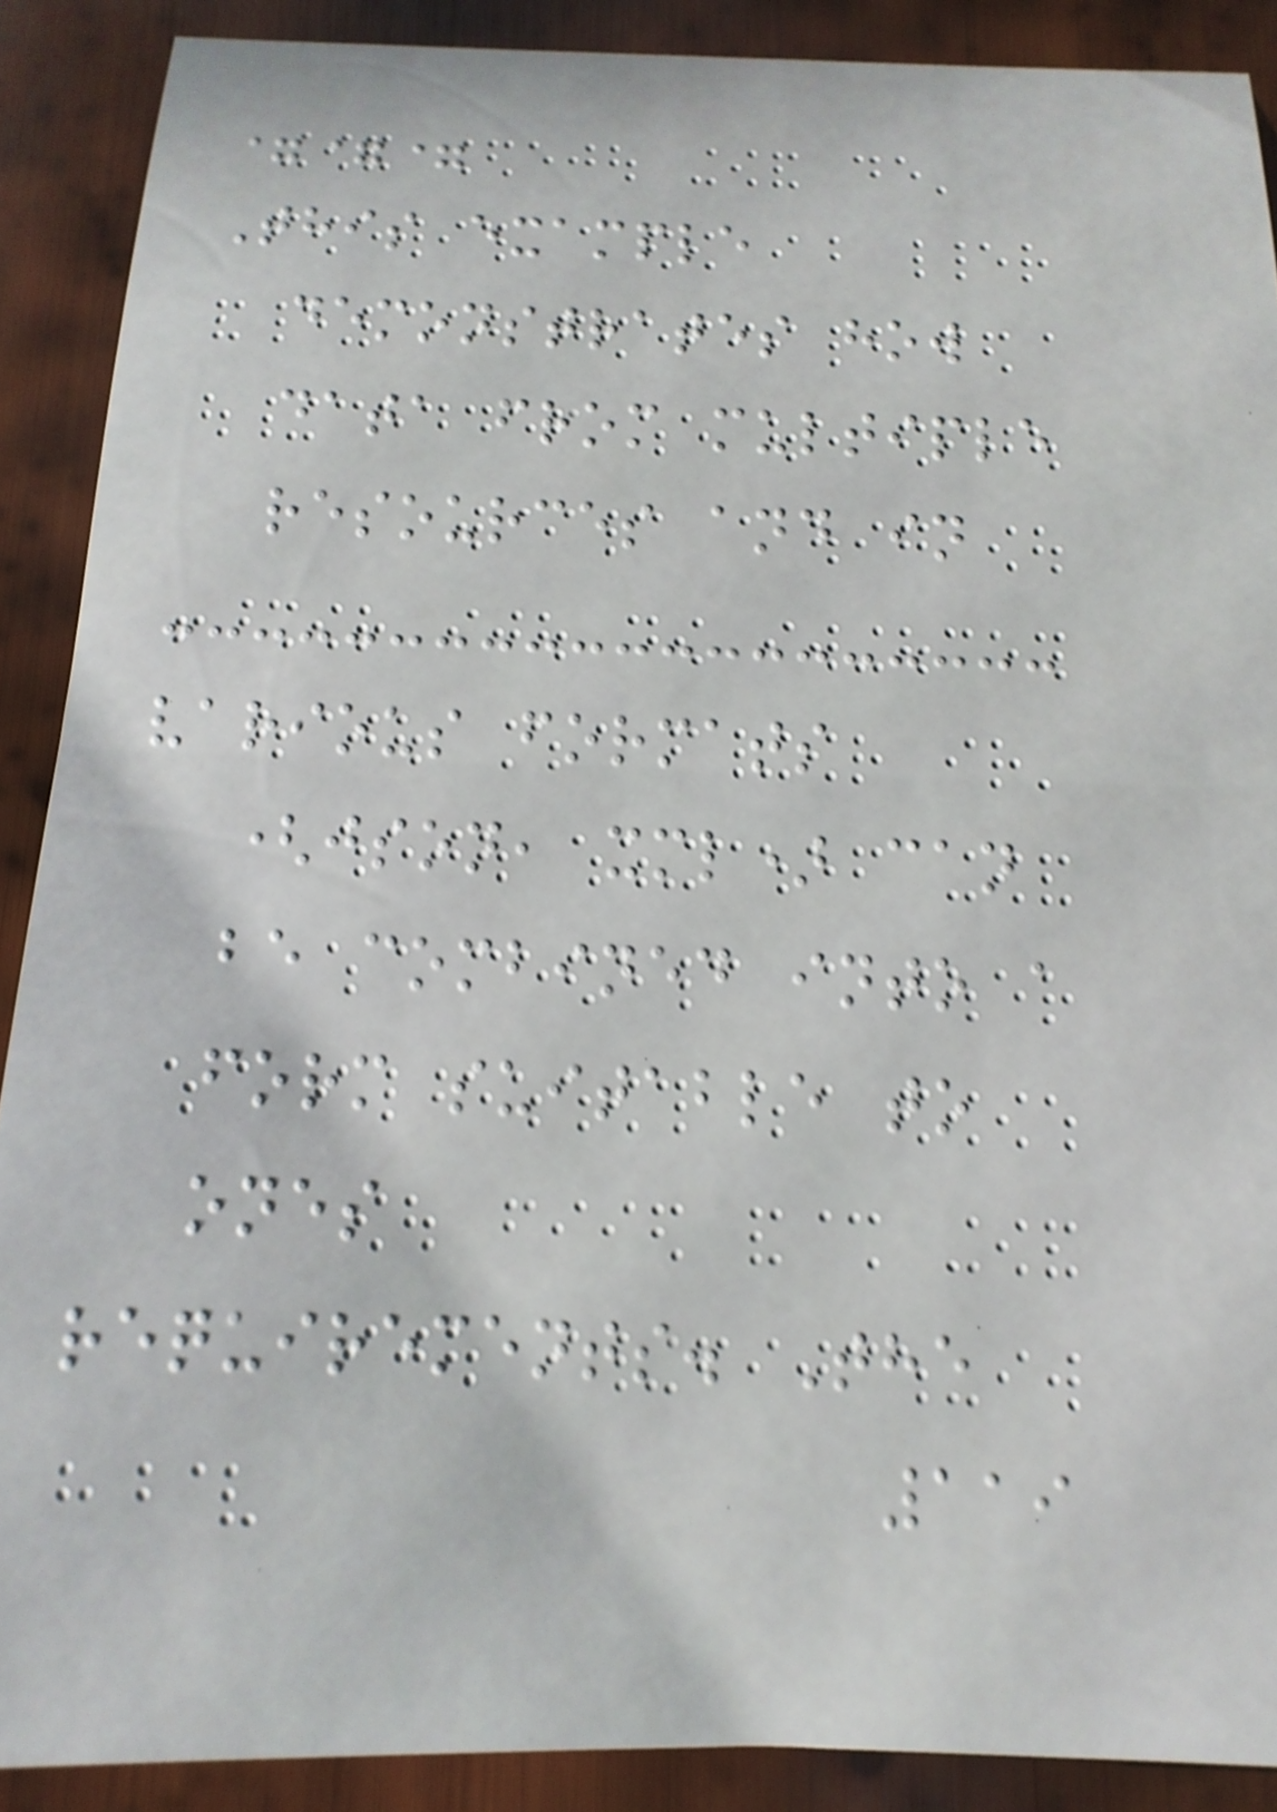===
This example
demonstrates how
data from multiple
resources and in
various formats
(json, xml) can
be combined into a
form suitable to
ones
requirements. The
119
